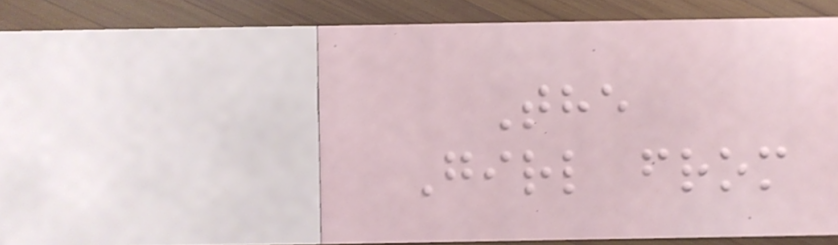The
Girl from
